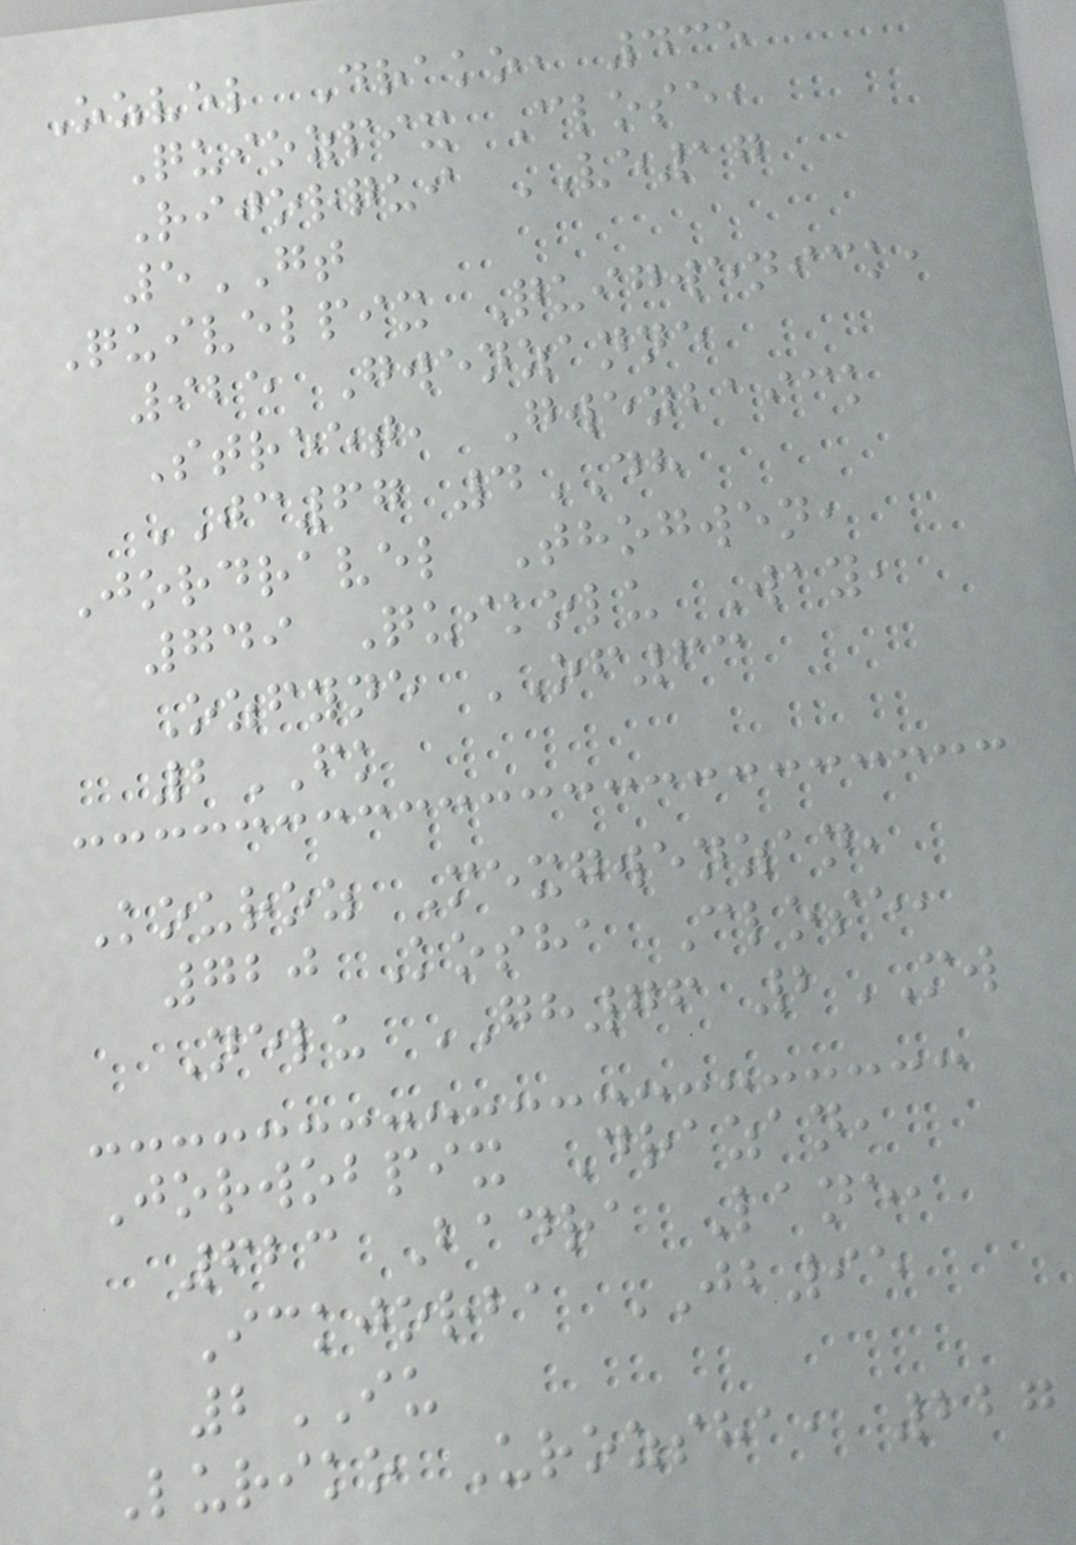Ozvel Drako, 435
Quiozpix Close,
Rijorqui VE17
5GT
Quivelpix Quigwenick,
925 Gwenzanne
Street, Gwenbaick
JC67 4DH
Jordravel Thogwen,
749 Quikolu Way,
Ozfyne OF63
2FK
Kouroz Mexgwenzan,
720 Kosha Close,
Nelu GH76 2MW
Jorwobpix Drazan,
623 Badra Lane,
Ickjorba JB95
2IU
Luriko Urozsha, 227
